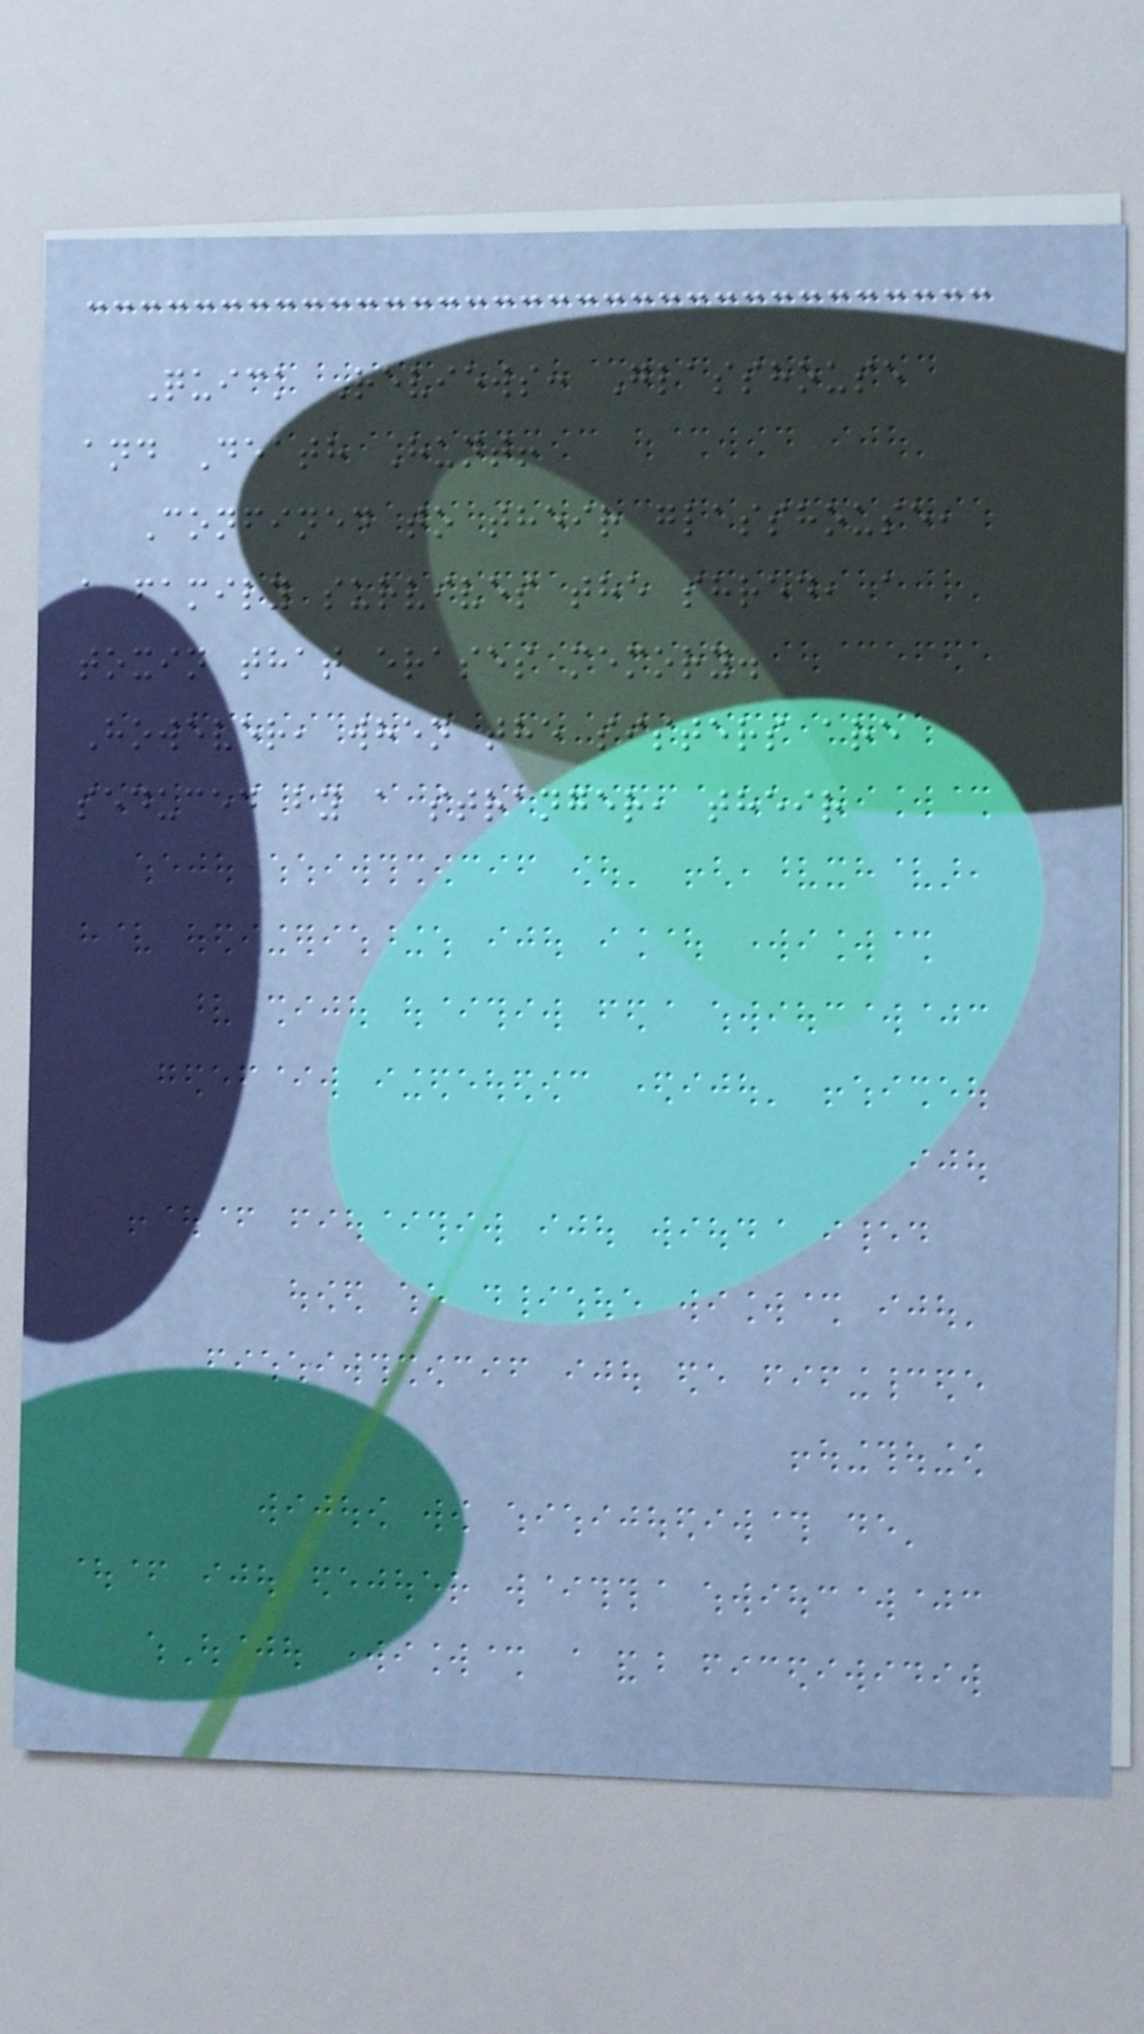Quick Reviews: Glasshouse
and Death Hunt!
Confined to their glasshouse,
a family survives the shred, a
toxin that erases memory.
However, when the sisters are
seduced by a stranger, their
